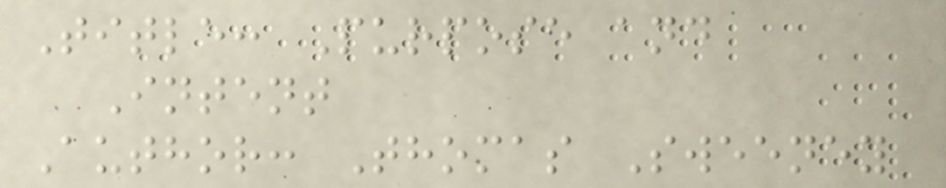Title: Purpose and
Intent
Author: Thomas Sweeney
